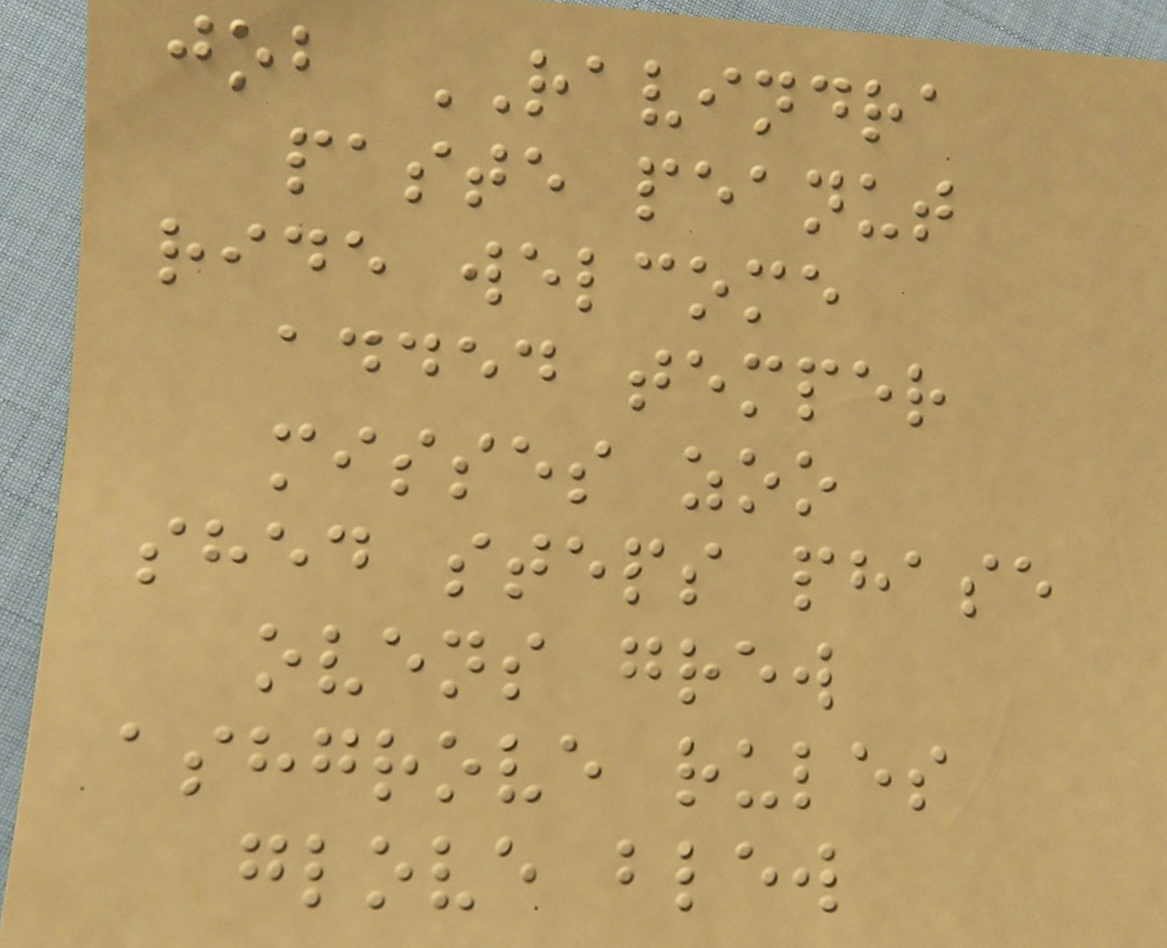job RAVINDRA
paste peanut
ride welcome
added temper
misses zoo
shed steps phase
ovens grew
ashgrove rules
glove blew
